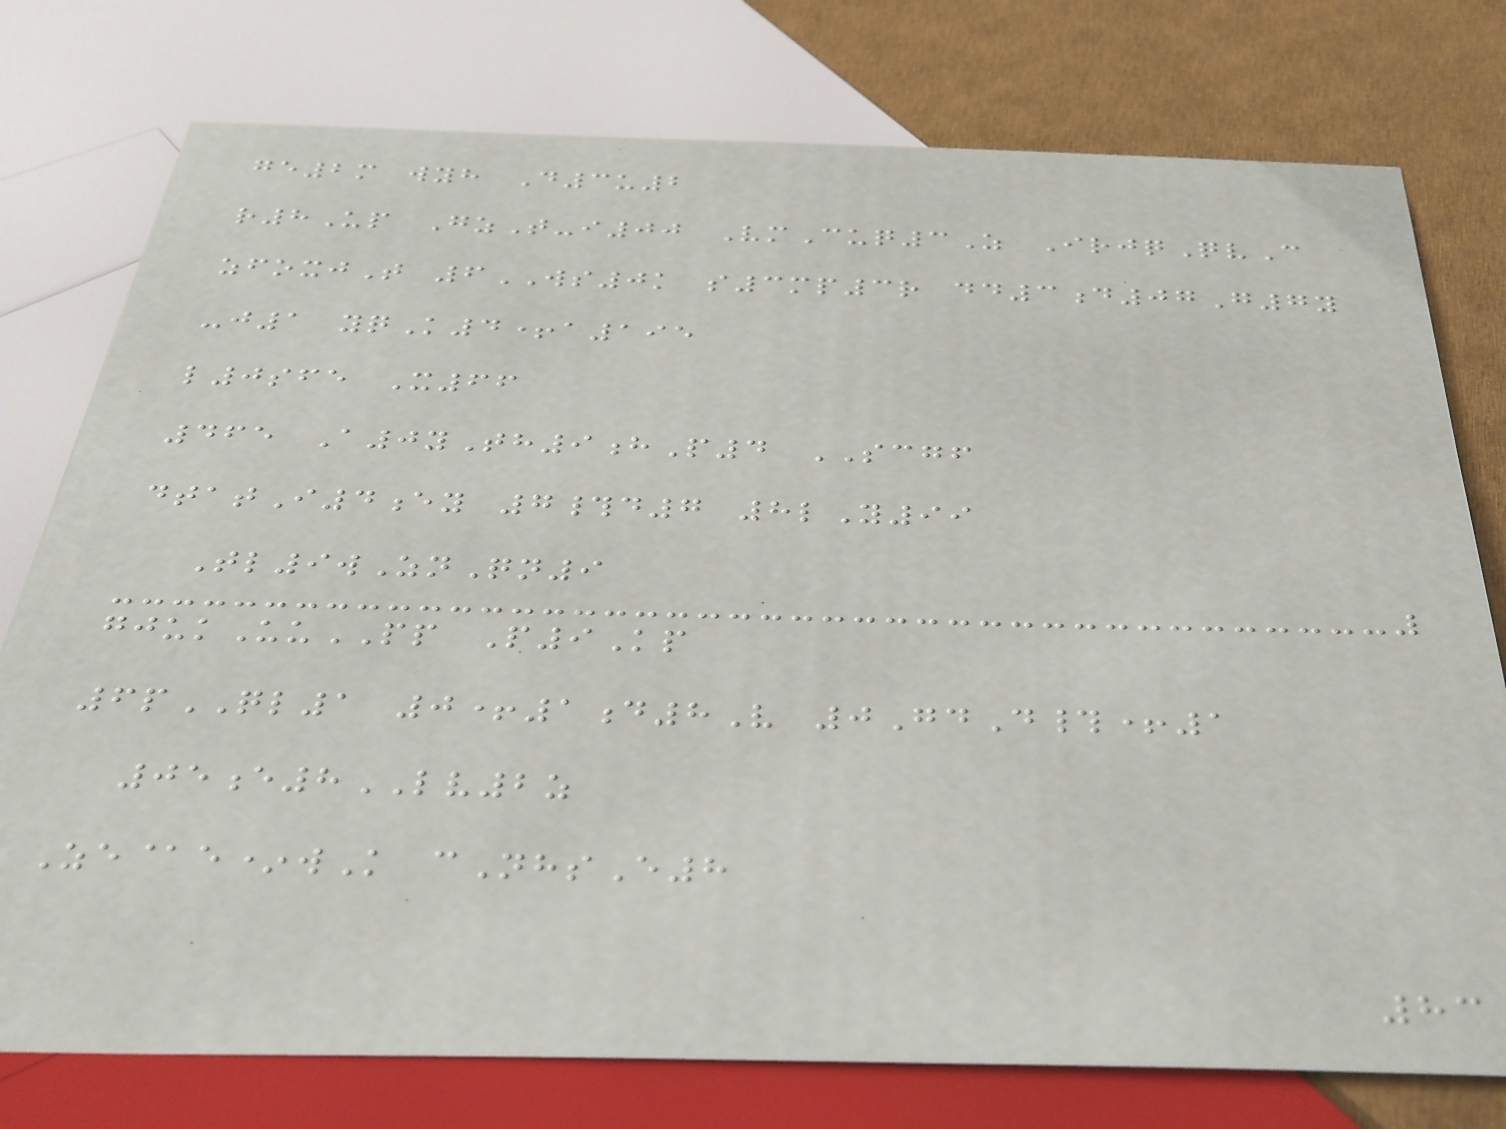ge2m wyh D3u2
r8Up GzT-i00 VmCuq3Z IrjqQvC
zfoxjT 6WS0k s3mp3r dd3d07G7y
-j1 yqK4+a195
l0sfe X66
465 A0yTh9hP4 SCGF
dtatI4ey 7#d7 8lY99
Tl9wZnQn9
gjukUuPP P9Kp
6pQL1 0+1d8V 0GdD#+1
05e8LV2z
Ze@e*wK cNhsE8
83
